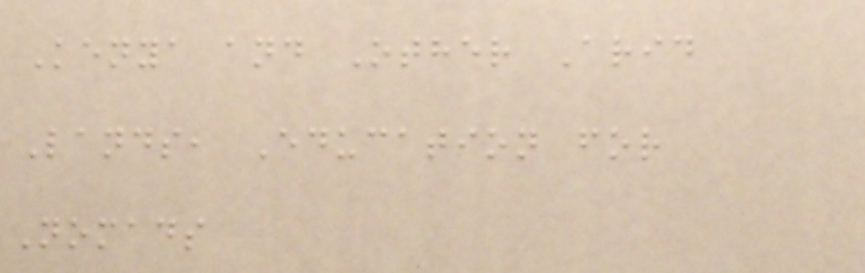Kenya and Other Arid
Lands, Education for
Nomads
